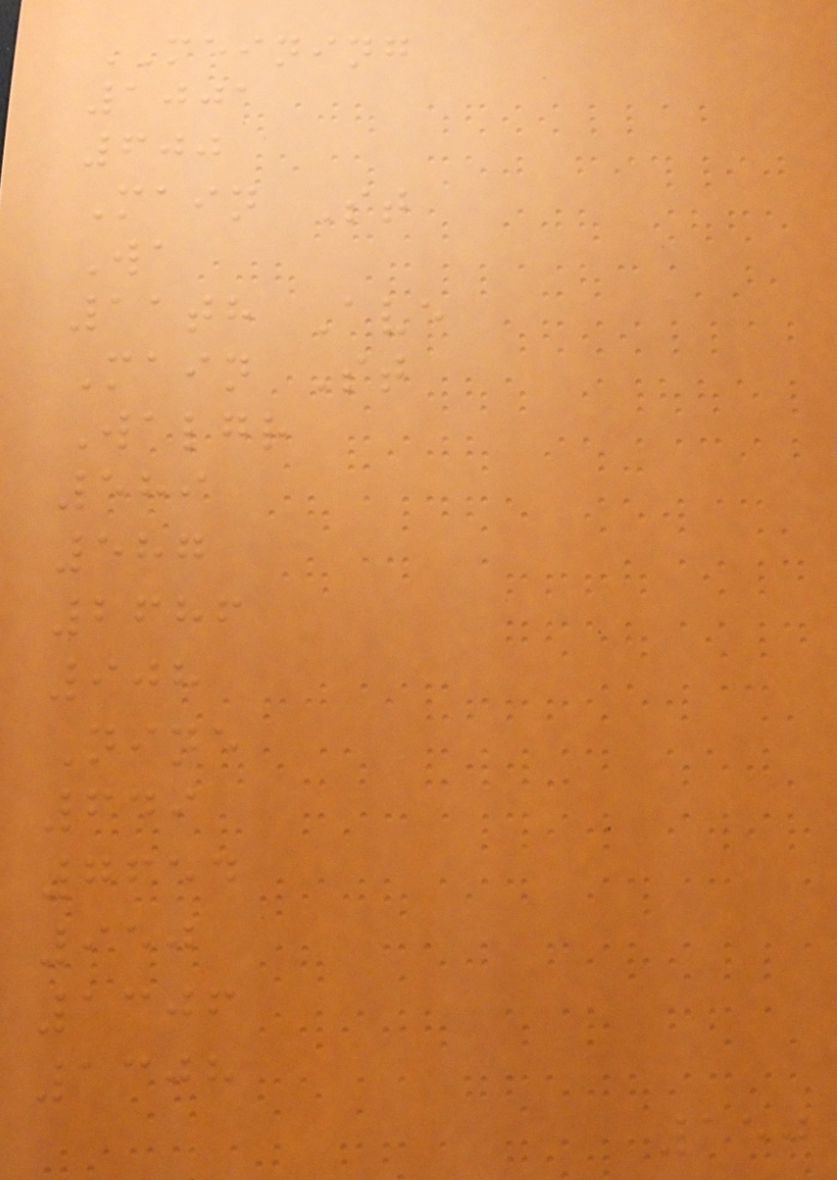MEINING
1001
600
Main St
Wa
11th Ave
Main St
Walgr
589
587
2686
908
Nine
649
7654
950
1306
1308
150
